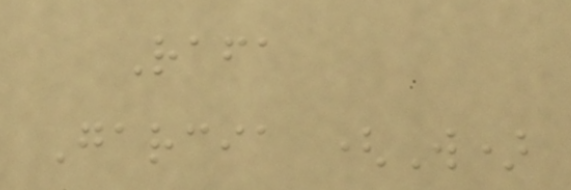Rafa
Garcia (W)
